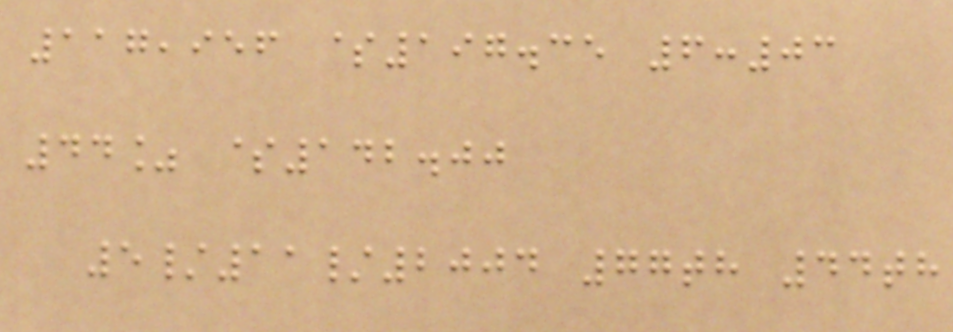117,956 $197.35 6:03
44% $142.00
5/11/2004 77th 44th
